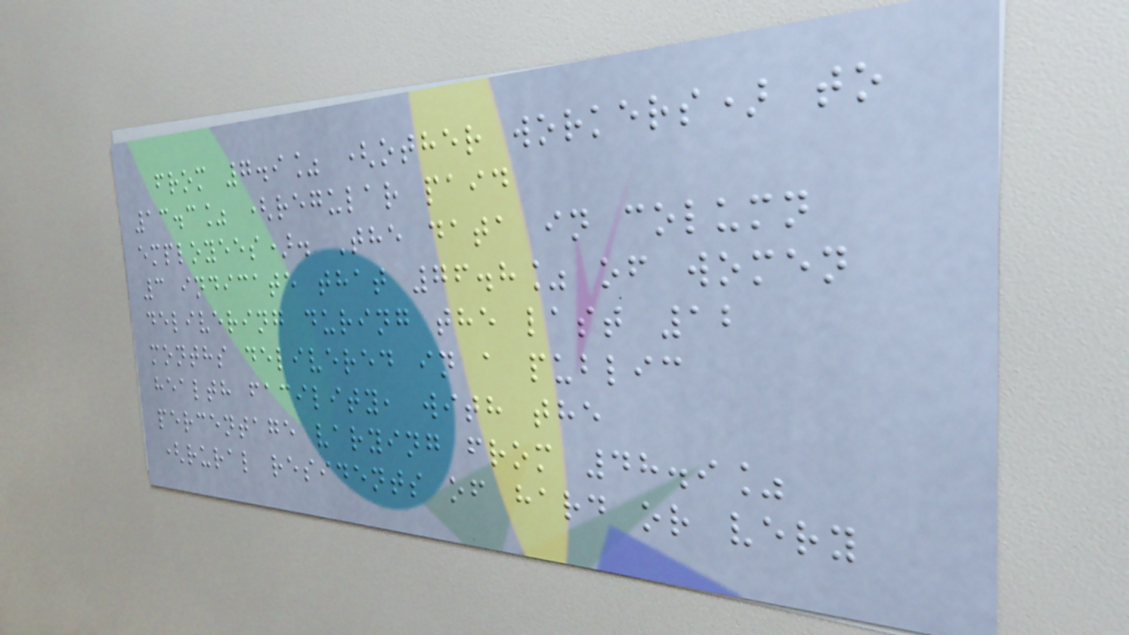from 7.9% (other workers) to
13.3% (regular paid
employees). The data in column
3 indicate that 76.8% of women
delivering during the last 12
months delivered in a public
health facility, with the
percentage varying from 48.9%
(rural residents of hard or very
